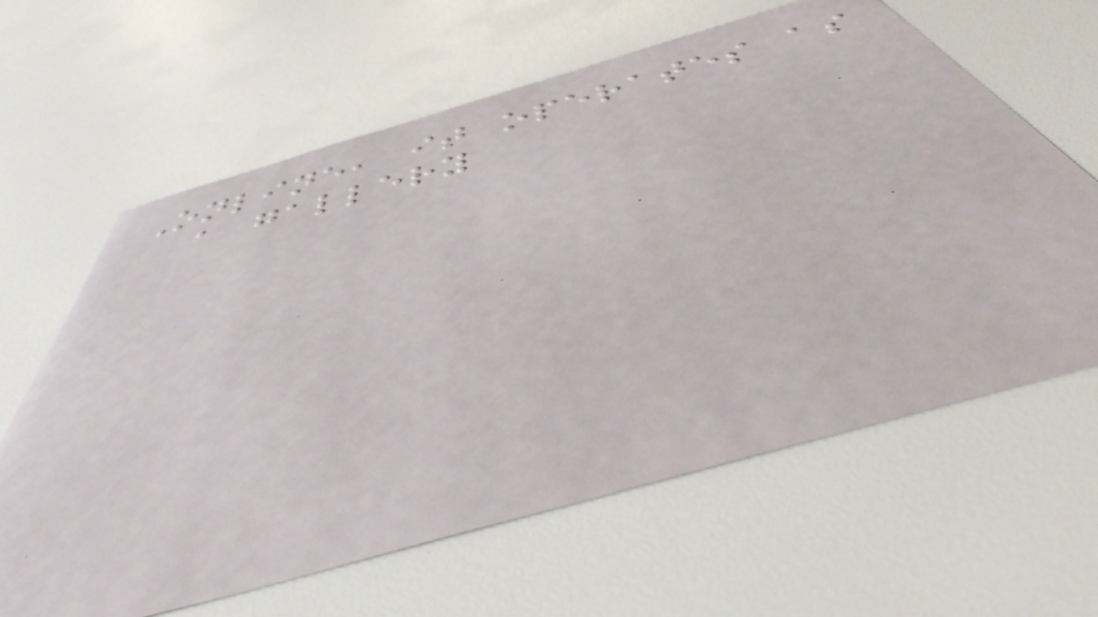Online, it operates as
a gallery
